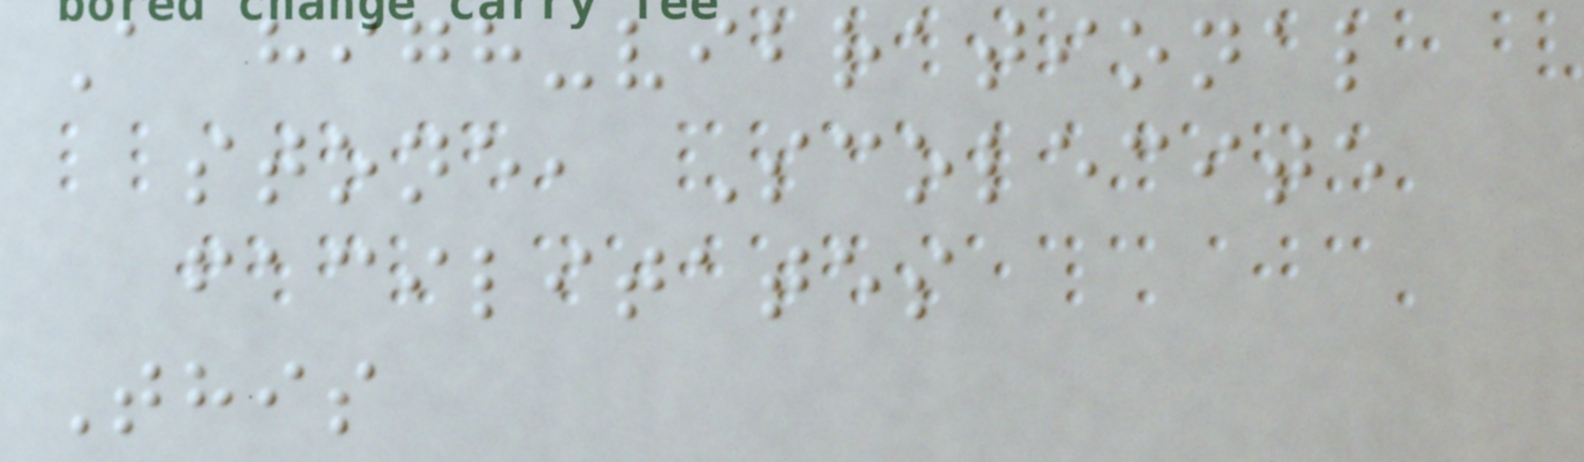A high-vibrational
stone, Scolecite
facilitates
This
